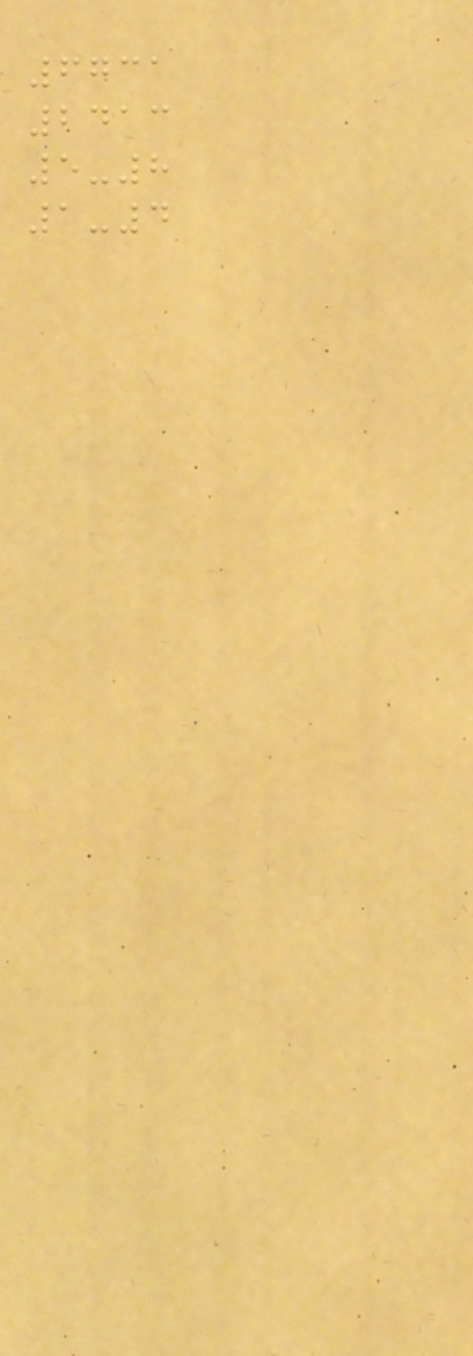6731
2413
5-8
1-4
